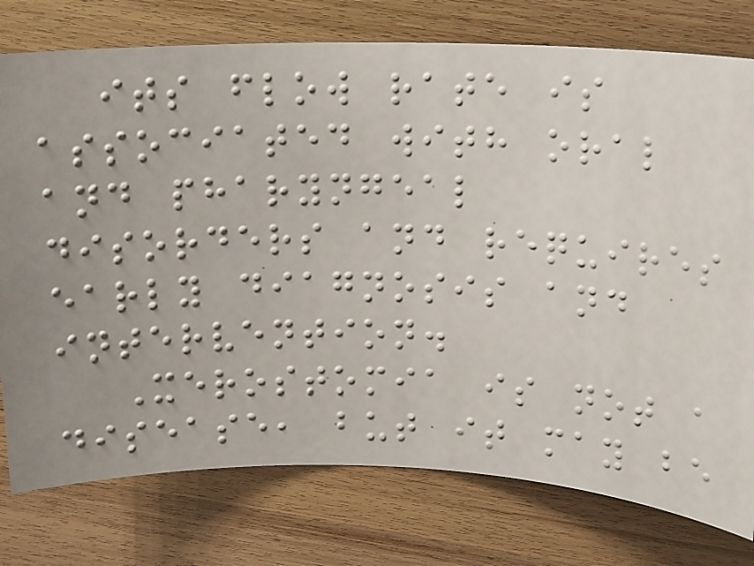its flow rate is
associated with oral
and pharyngeal
disorders and requires
early diagnosis and
intervention.
Xerostomia is not a
disease, but it may be
